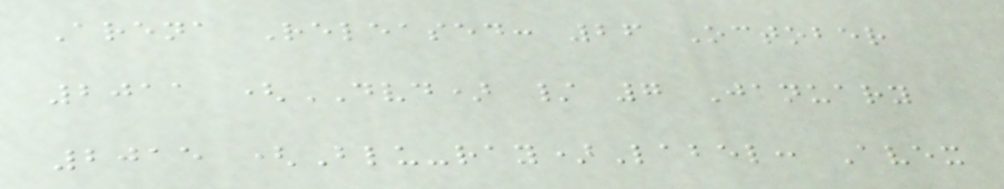Arena Released: 26 October
2011 (DVD) / 7 January
2015 (Blu-ray)Label: Avex
